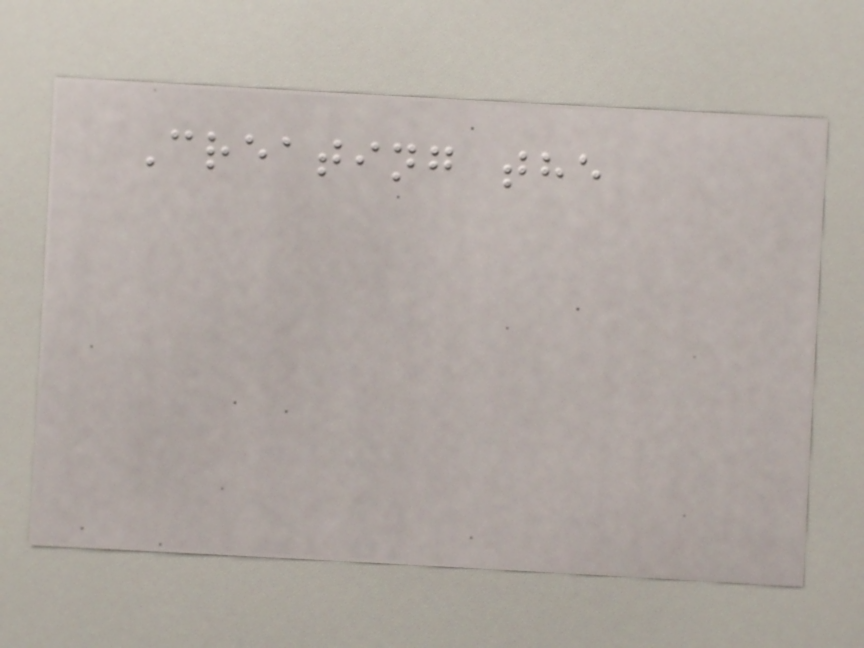Creating the
